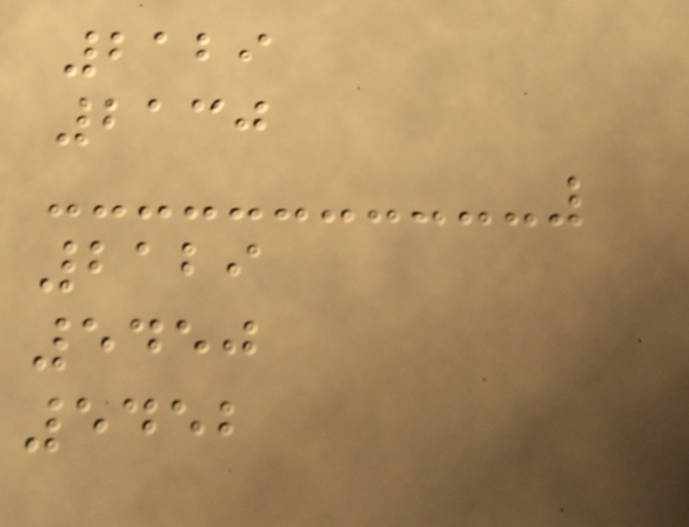2129
2130
2129
5450
5452
